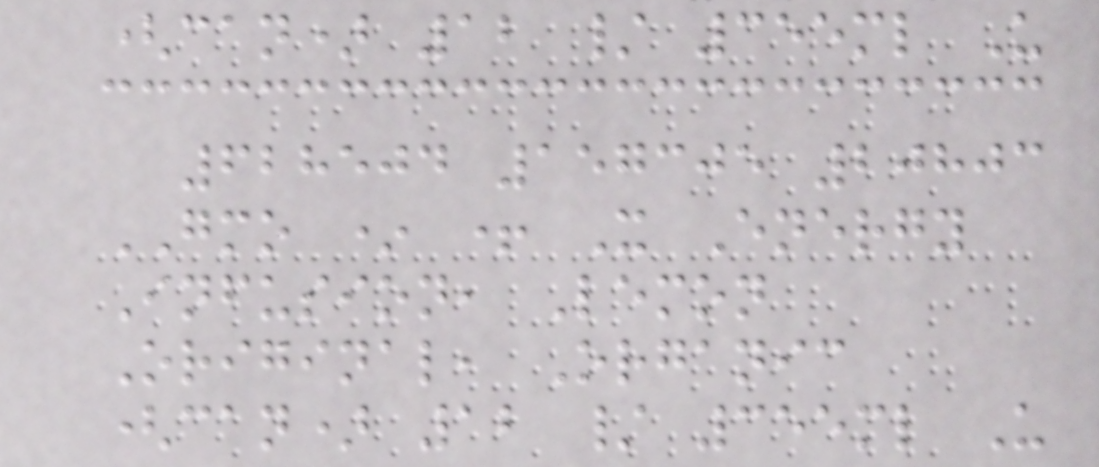(can) 12 / 355ml U
628504 157305 20803
GMO * + X Energy
Infusion, Lemon
Original, Organic
(can) 12 / 355ml U
